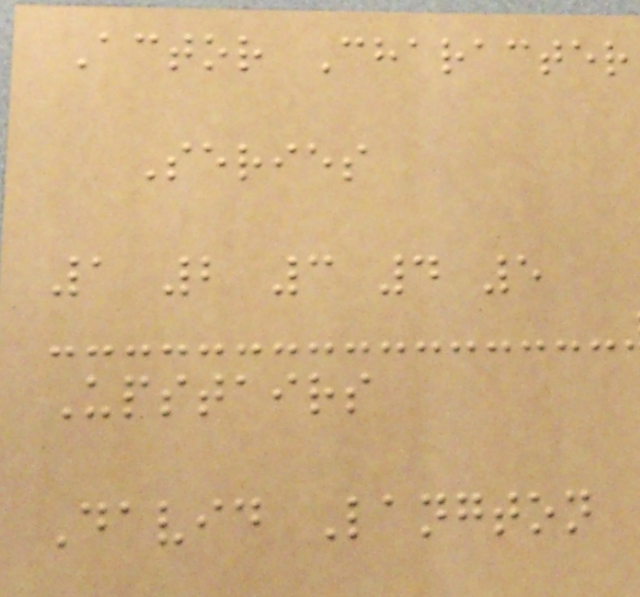Actor Character
Series
1 2 3 4 5
Upstairs
David Langton
